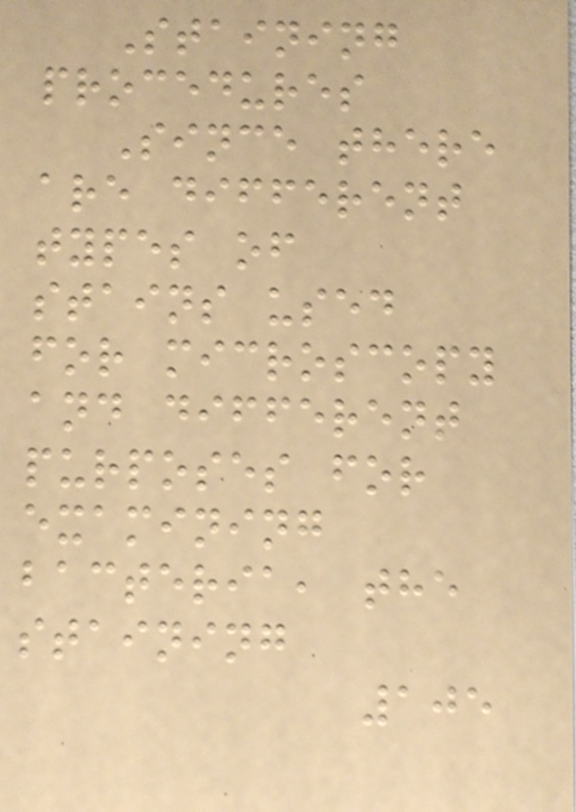Staining
procedures
Since there
are different
types of
stains used
for microscopy
and different
purposes for
examining
bacteria, the
staining
105
